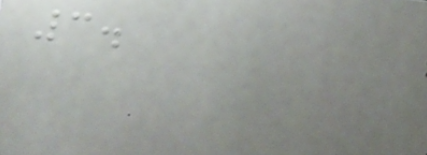3.
